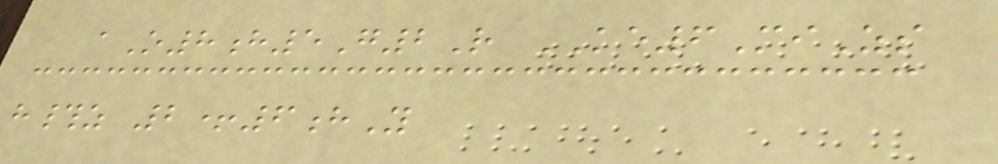aO8h5G2R KE6MiZs
h#z 2+6hY
